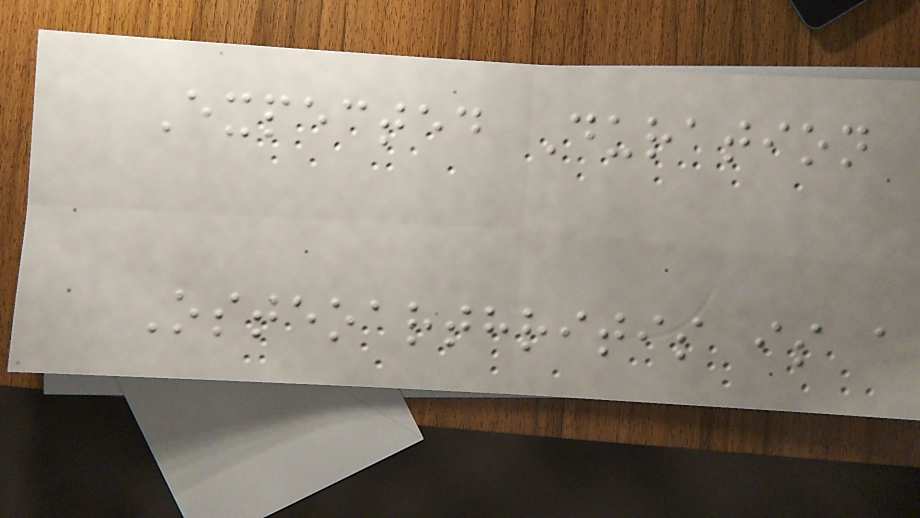Expected Duration
Osteoarthritis is a
